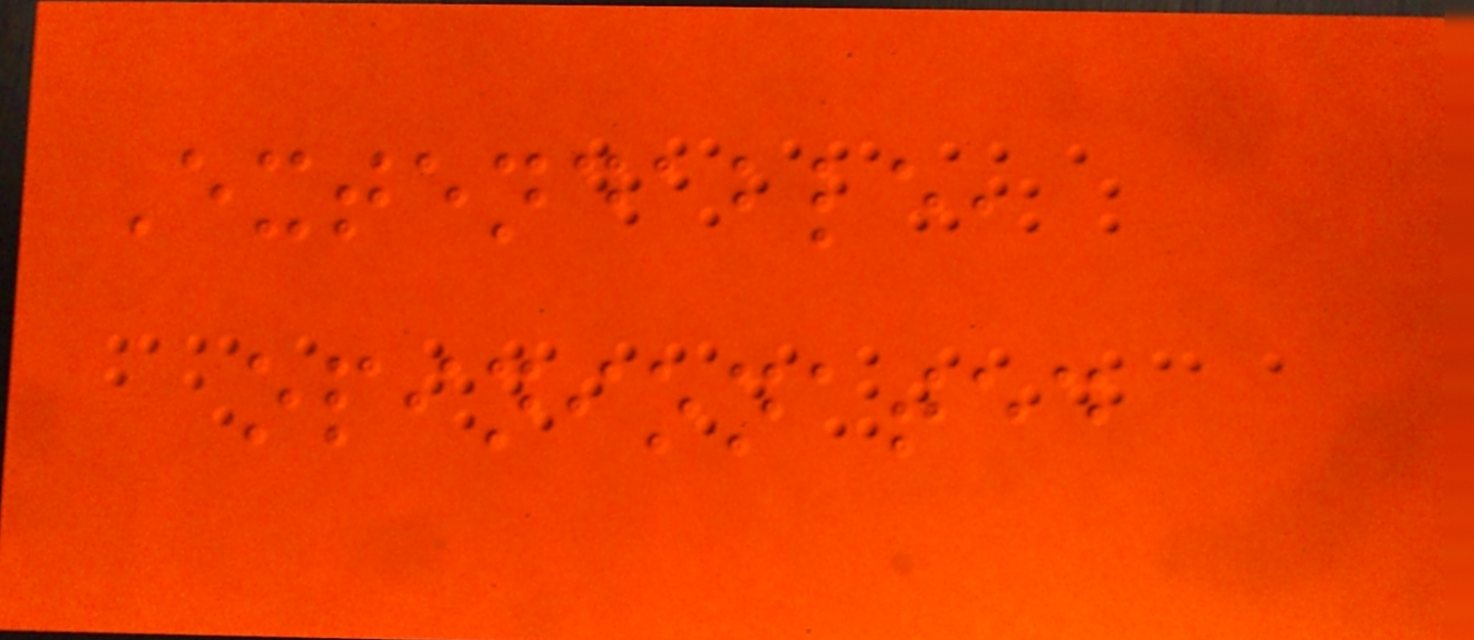Extendable,
opinionated
